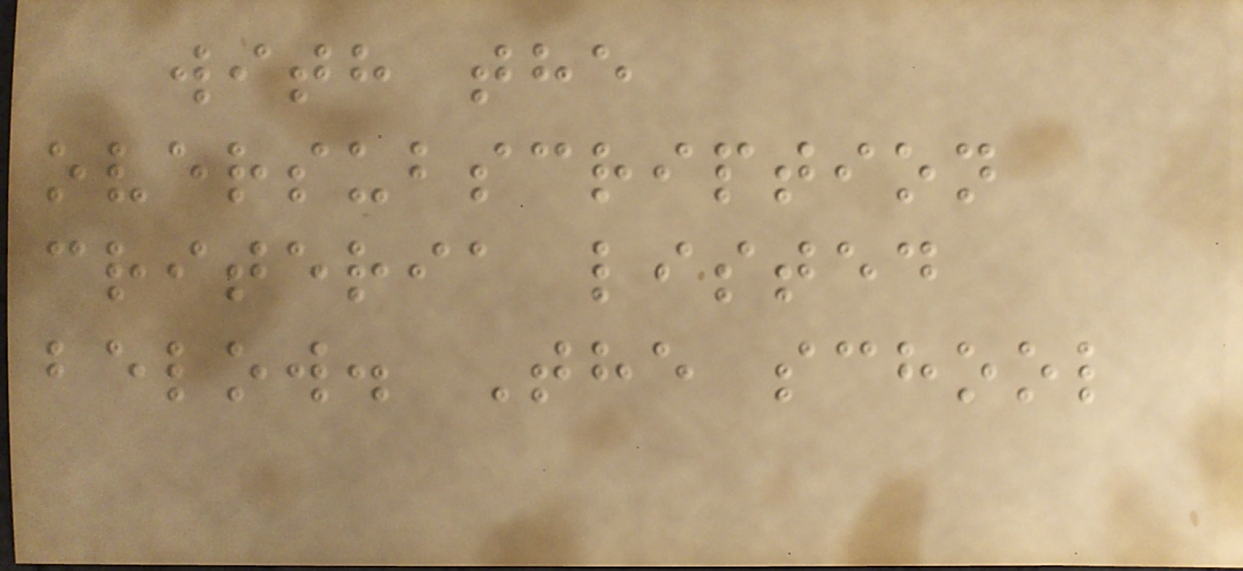with the
oversubscription
criteria listed
below. The school
